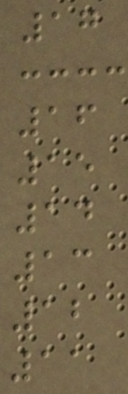17
16
15
14
13
12
11
